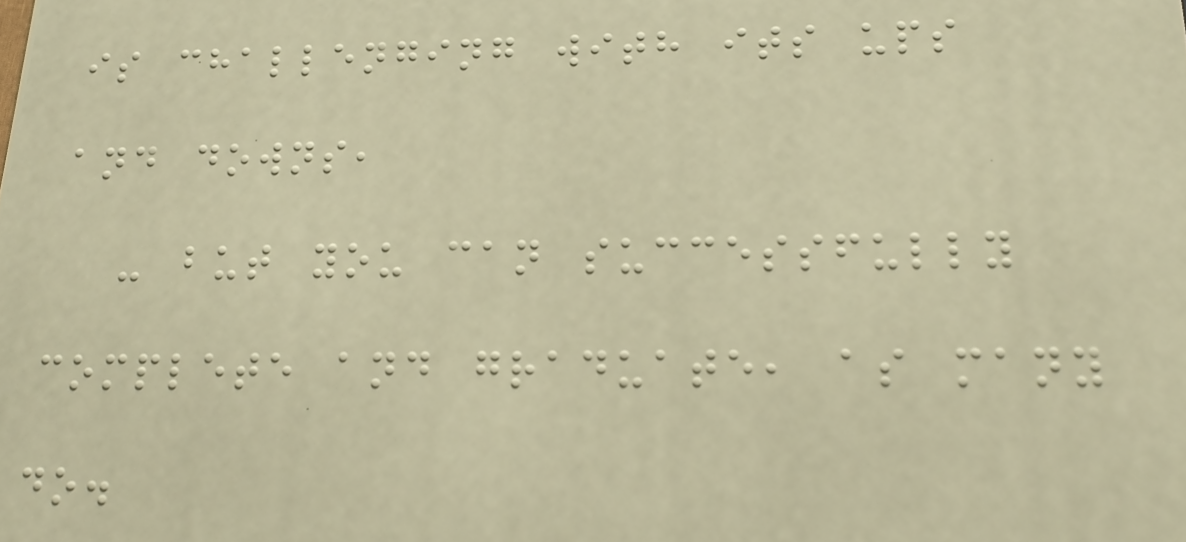is challenging with its ups
and downs,
- but you can successfully
complete and graduate, as many
do.
